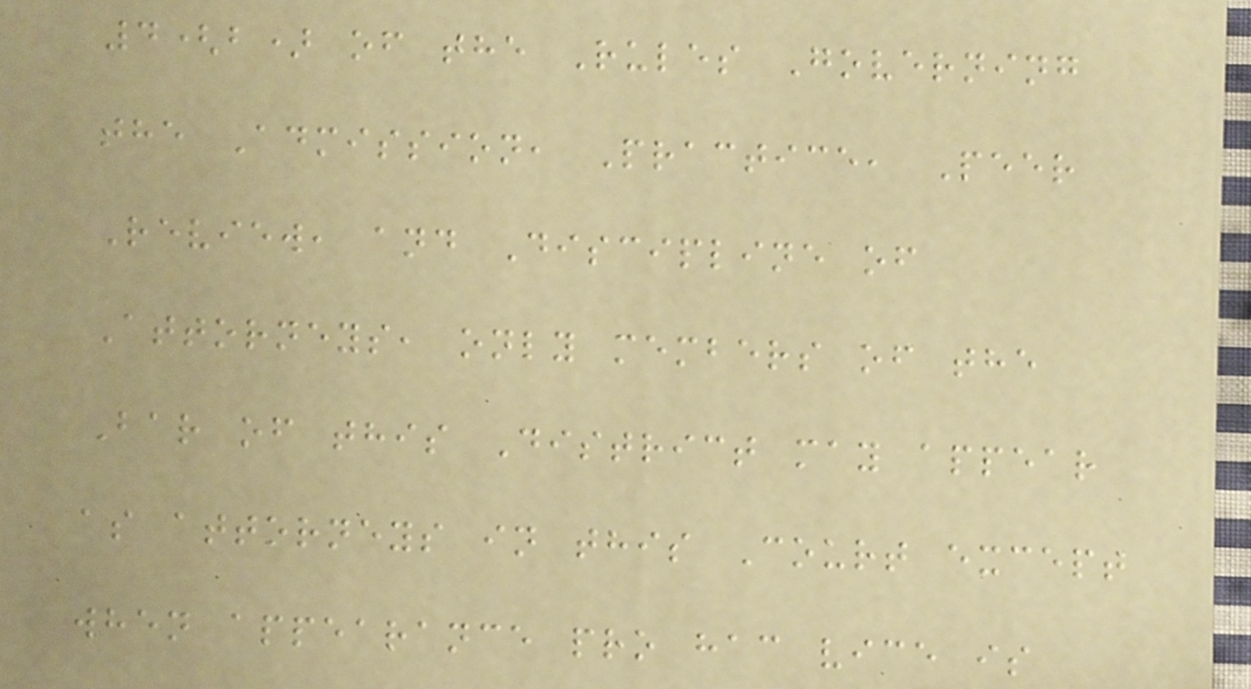4(b) of the Rules Governing
the Admission, Practice, Peer
Review, and Discipline of
Attorneys, only members of the
Bar of this District may appear
as attorneys in this Court except
when appearance pro hac vice is
